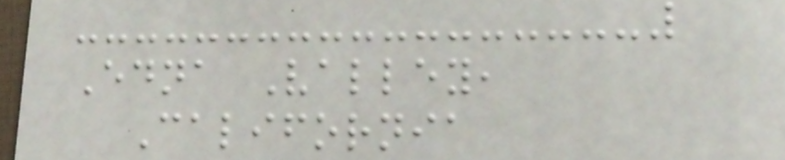Edna Valley,
California
